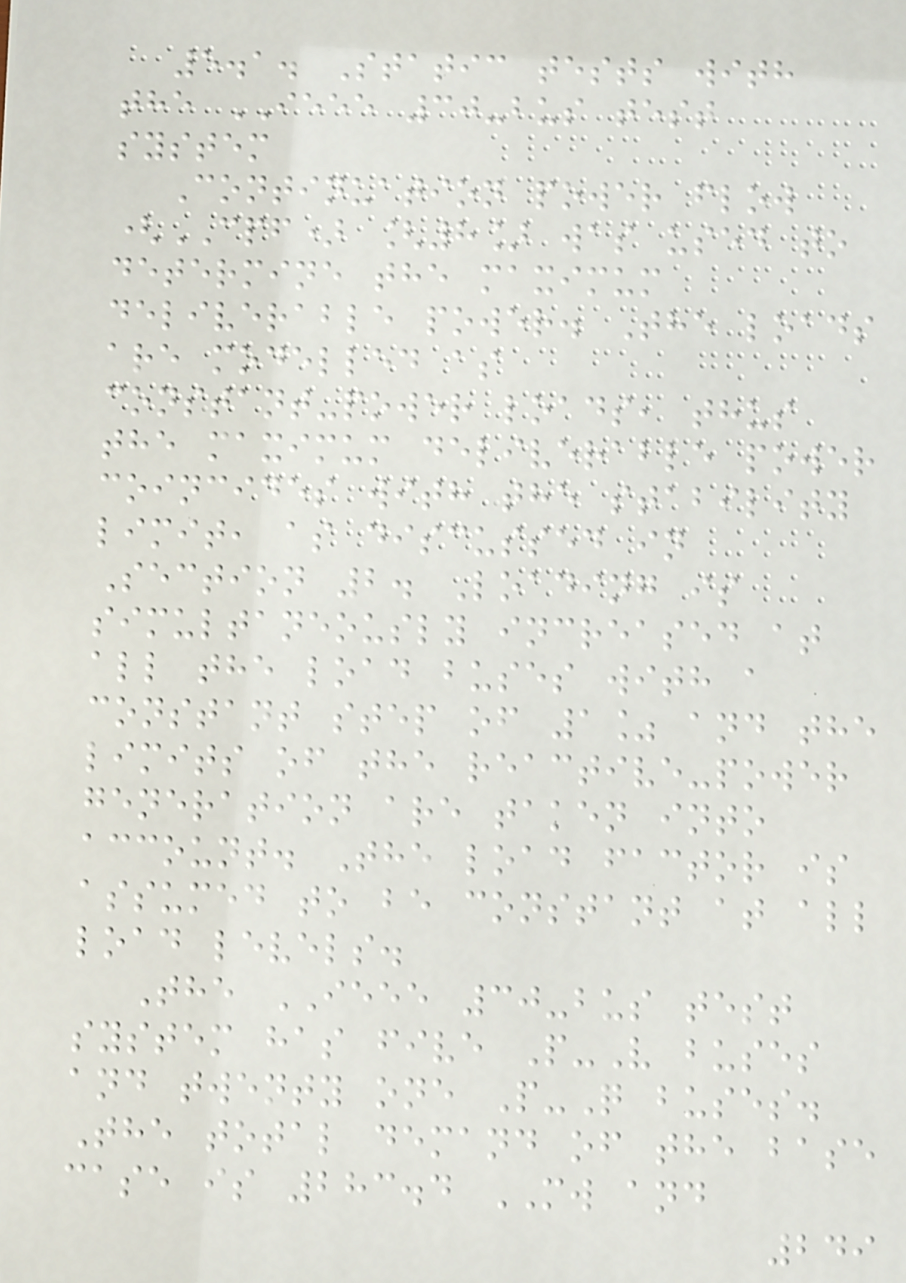5.1. Static tests with
the IEEE 30-bus test
system
Continuation power flow
(CPF) [8] was used to
determine the maximum
deliverable power. The loads
are modelled as
constant-power loads, thus
the maximum deliverable power
coincides with the stability
limit, as discussed in
Section 2. Loading is
simultaneously increased at
all the load buses with a
constant step of 1% and the
limits of the reactive-power
generation are taken into
account. The load factor is
assumed to be constant at all
load levels.
The IEEE 30-bus test
system has five P-V buses
and twenty one P-Q buses.
The total demand of the base
case is 283.4 MW and
249
